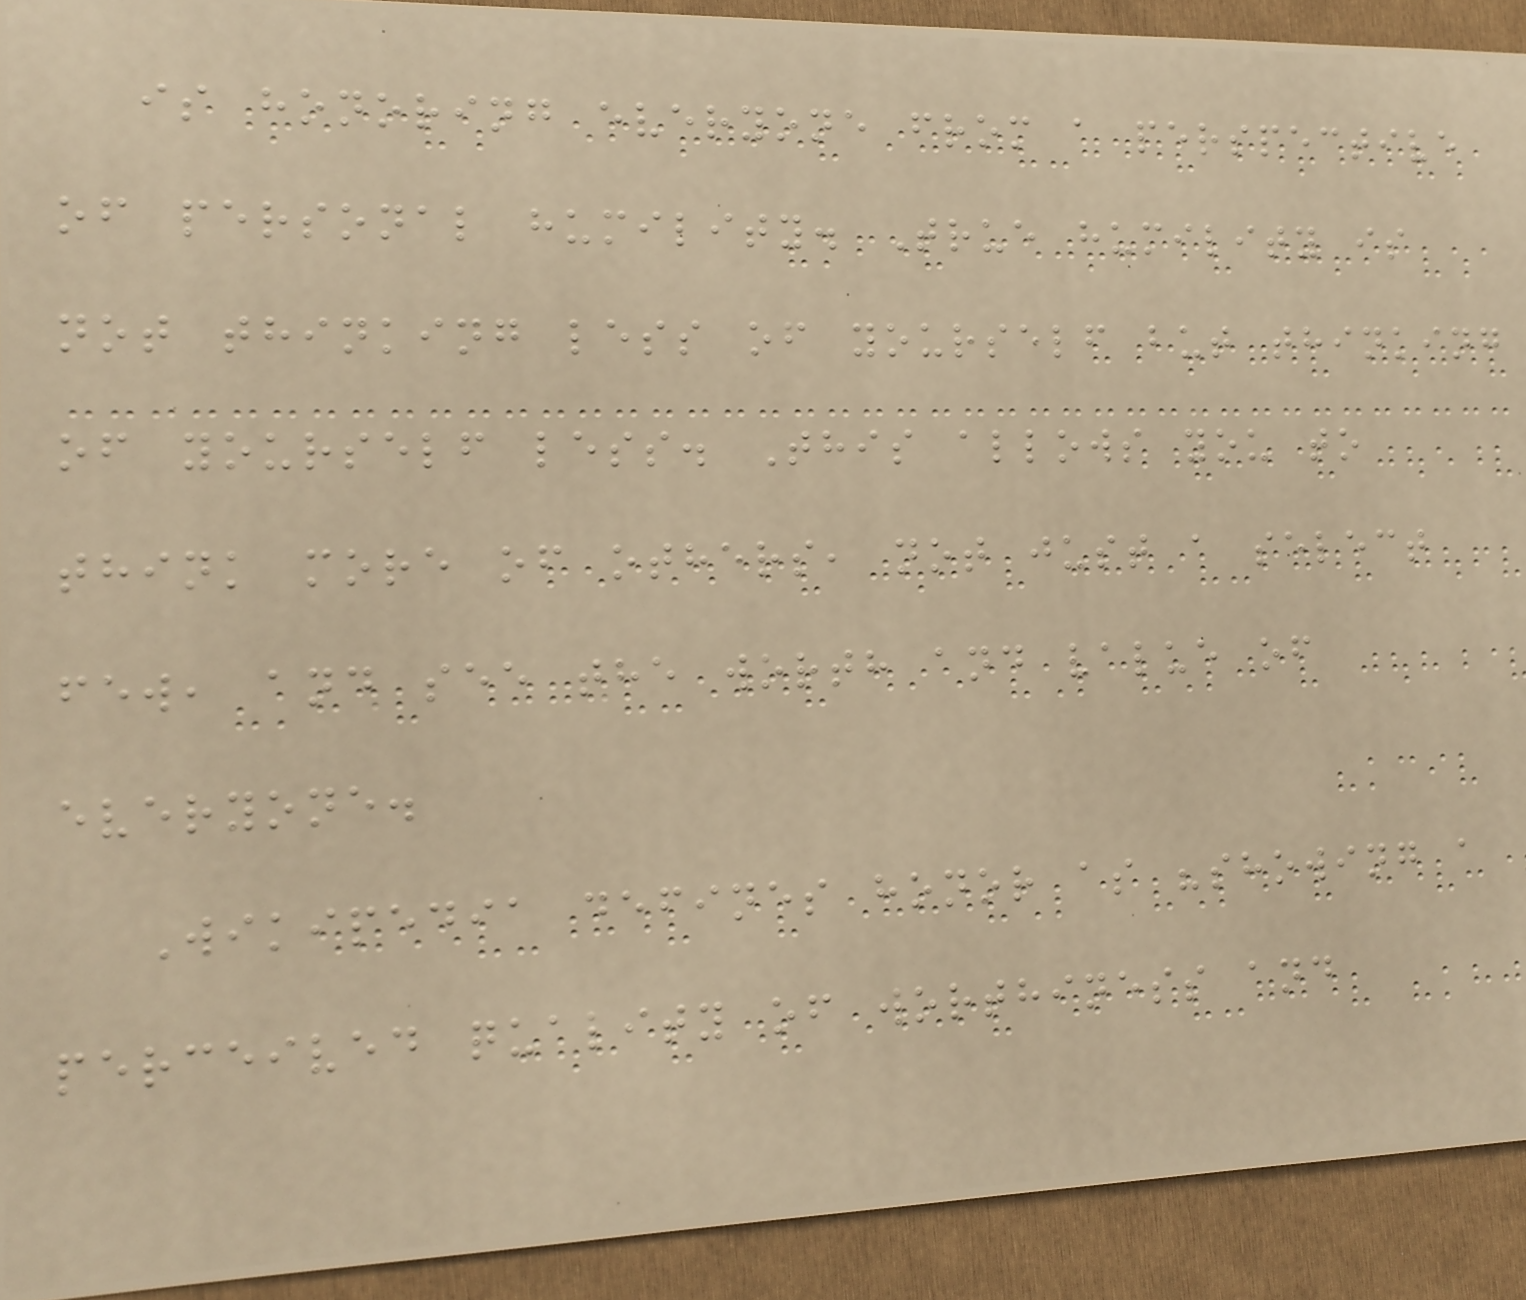is honoring everyone from a perspective
of personal humility. True humility is
not thinking less of yourself but thinking
of yourself less. This allows you to
think more of others, not just a select
few, and see the worth and value of
everyone.
Wikipedia defines honor as "showing a
perceived quality of worthiness and
